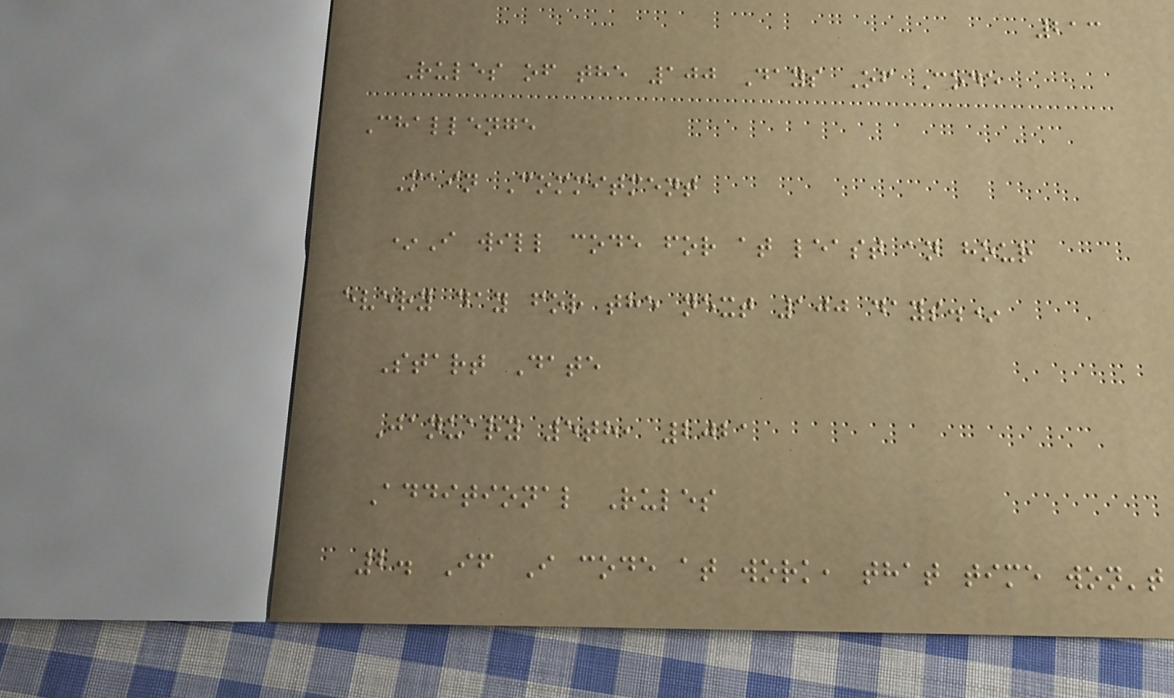213
Rules of the 100 Days Of Code
Challenge
Main Commitment
*I will code for at least an hour
every day for the next 100 days.*
Start Date
January 5th, 2021
Additional Rules
2. If I code at work, that time won't
